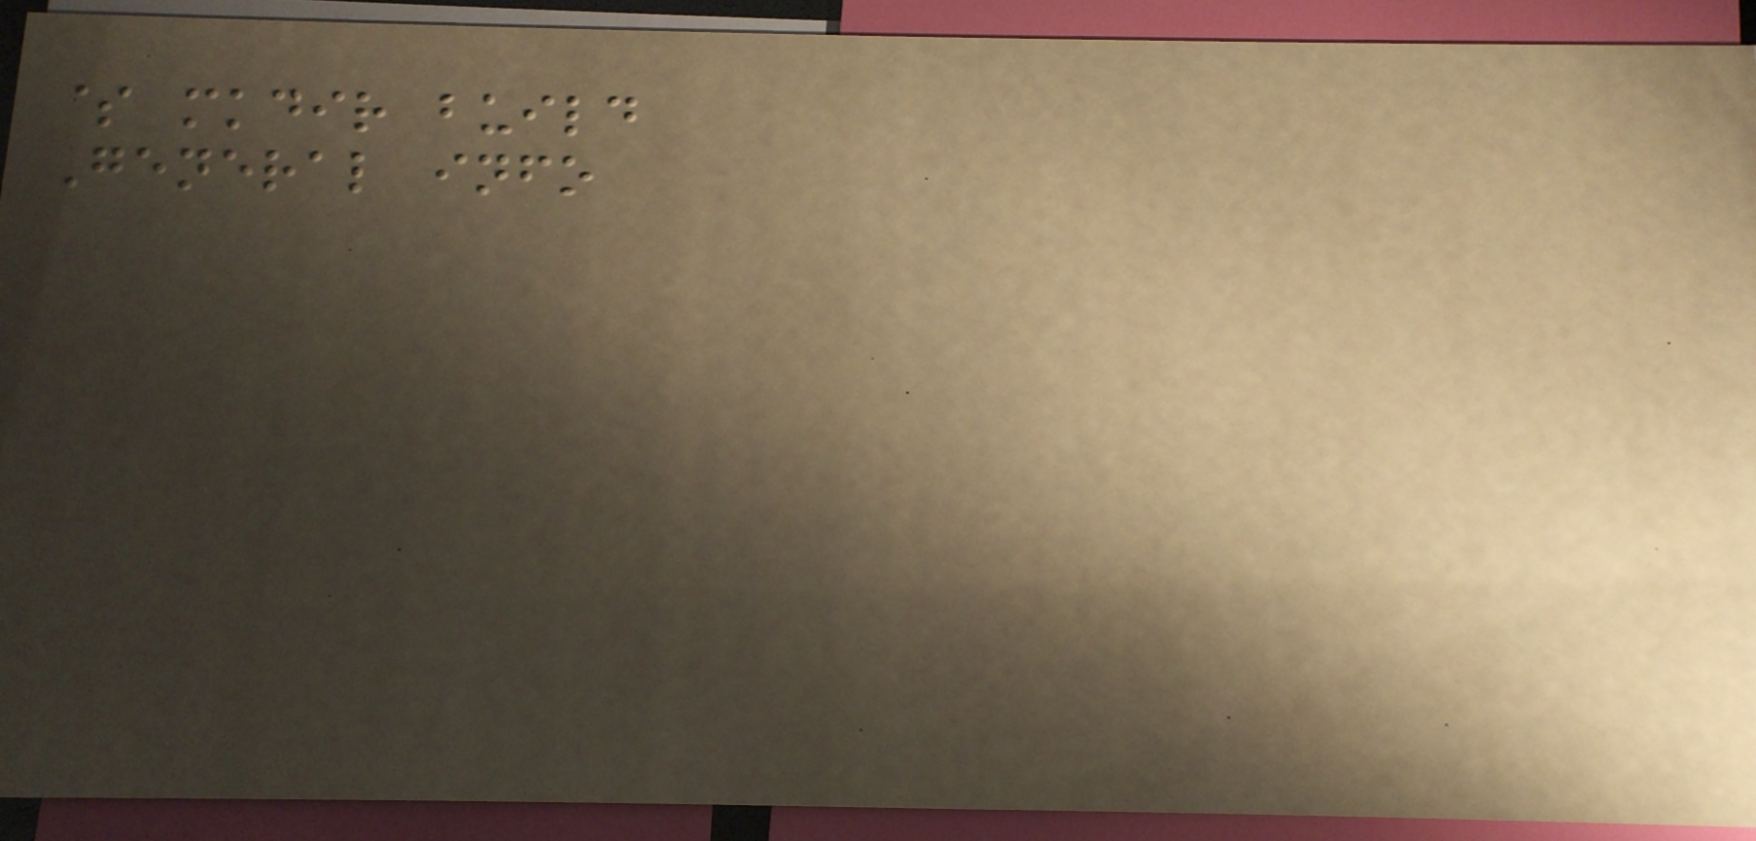$ mkdir build
General info
